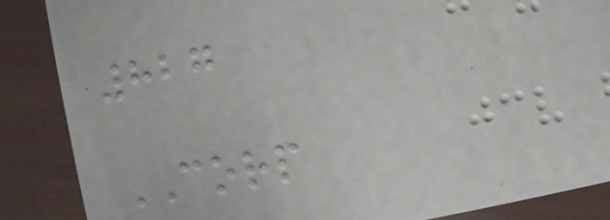827
CORP
